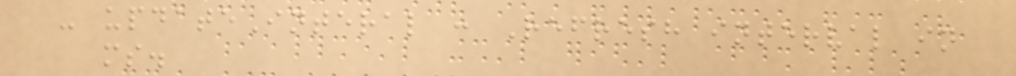- updateInteral : Refresh interval in
ms.
